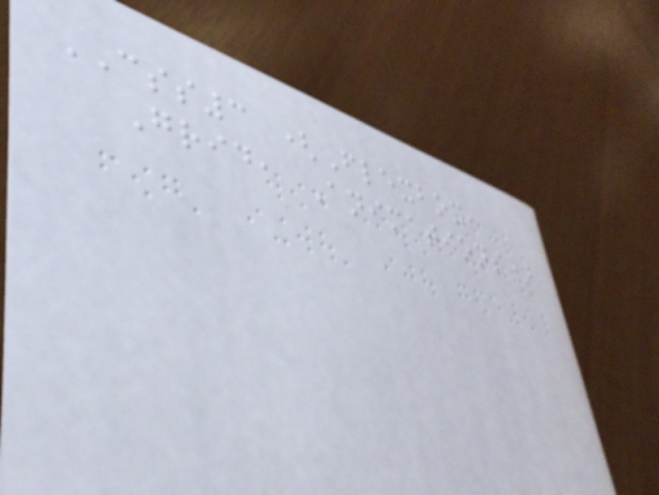CSS3 (Flexbox,
Grid, Animations)
